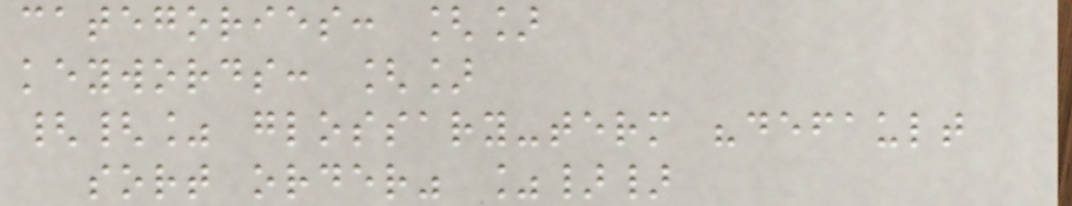categories: []
keywords: []
{{% glossary-term "default
sort order" %}}
